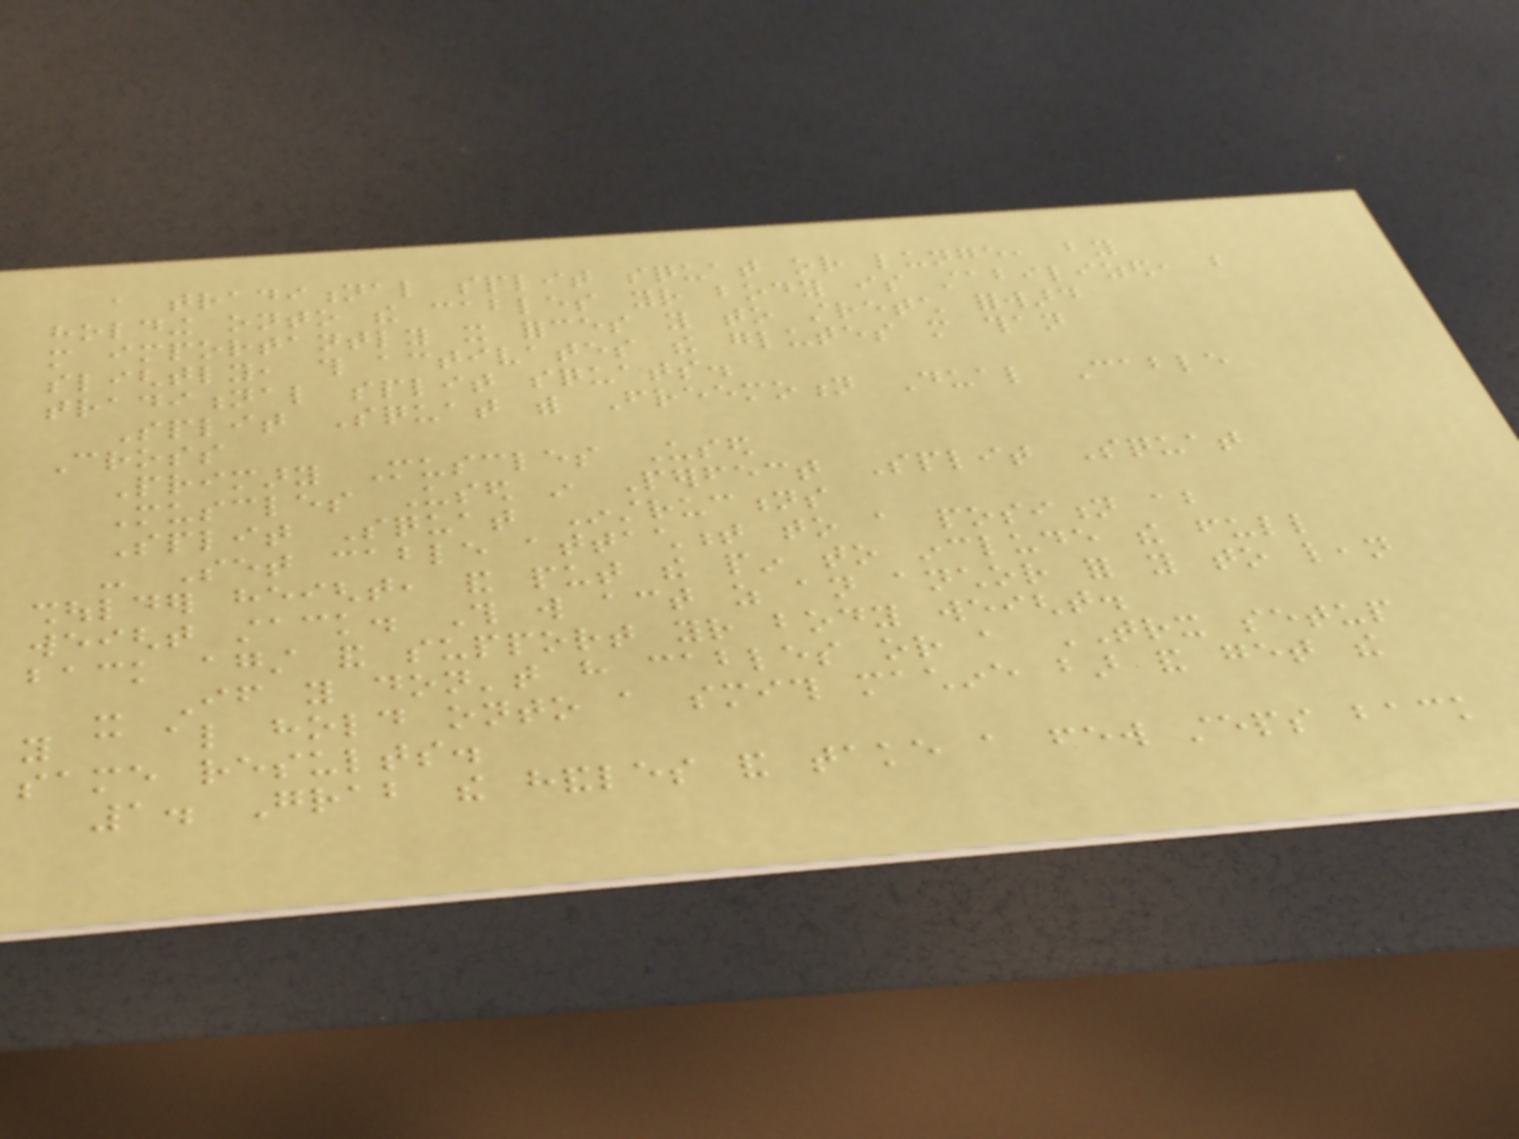a traditional split squat or lunge, by
holding onto the cables your body is stabilized, but
more importantly it forces you to stretch forward
slightly, this activates the glutes more than
traditional split squats.
Split Squat with Freemotion Dual Cable
Cross
Primary Muscles Used
Muscles Used in Perfect Split Squat
Split Squat Instructions
- Set cable attachment to a position about
shoulder height, and put the pin to include the full
weight stack. This will act as an anchor for you to lean
back against and support your body weight.
- If you don't have cables or a TRX setup
you can also hold onto a smith machine bar and get the
same results.
1. Grab the handles and take a few steps back
